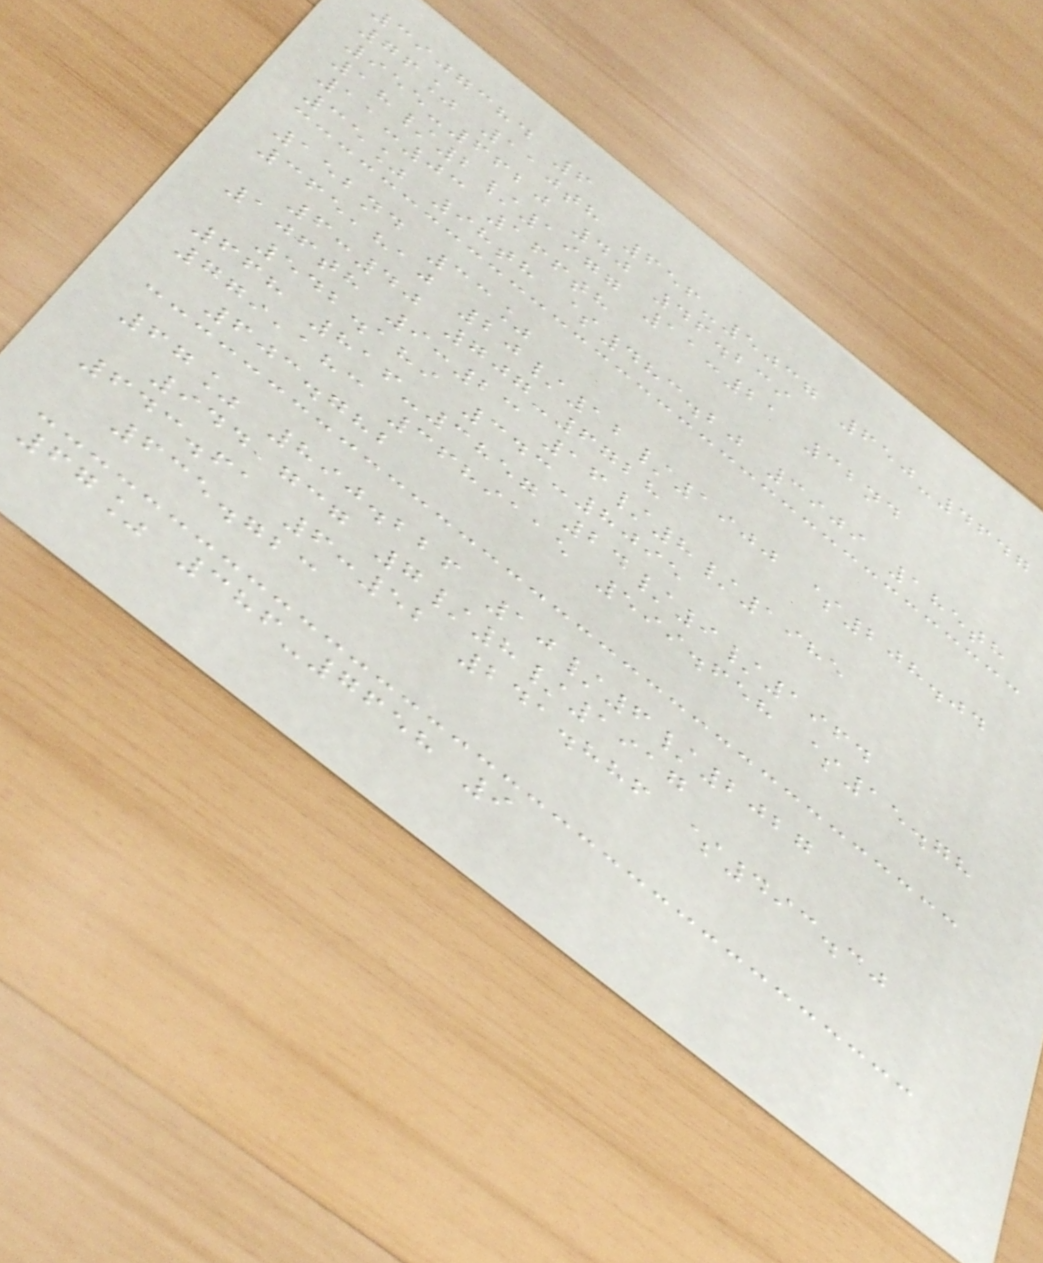3907384 6
76% 110th 656-5037 650-4647
955-6620 40 46.239
18/2/1977 11:21 32nd
11:03 166th
35% 98th $483.20 3909 185th
152nd 33%
365,810 20/12/1900 $208.04
6:40 707-6728
106th 9:23 16/8/1985
542.189 343-8095
668 816-3857 24/9/1964
779,183 3689115 599.658 $15.78
603.782
67% 890.226 10/6/2027
944,737 7/8/1917
643.61 6:52 241.886 $493.30
635.723
67% 386-7658 9
